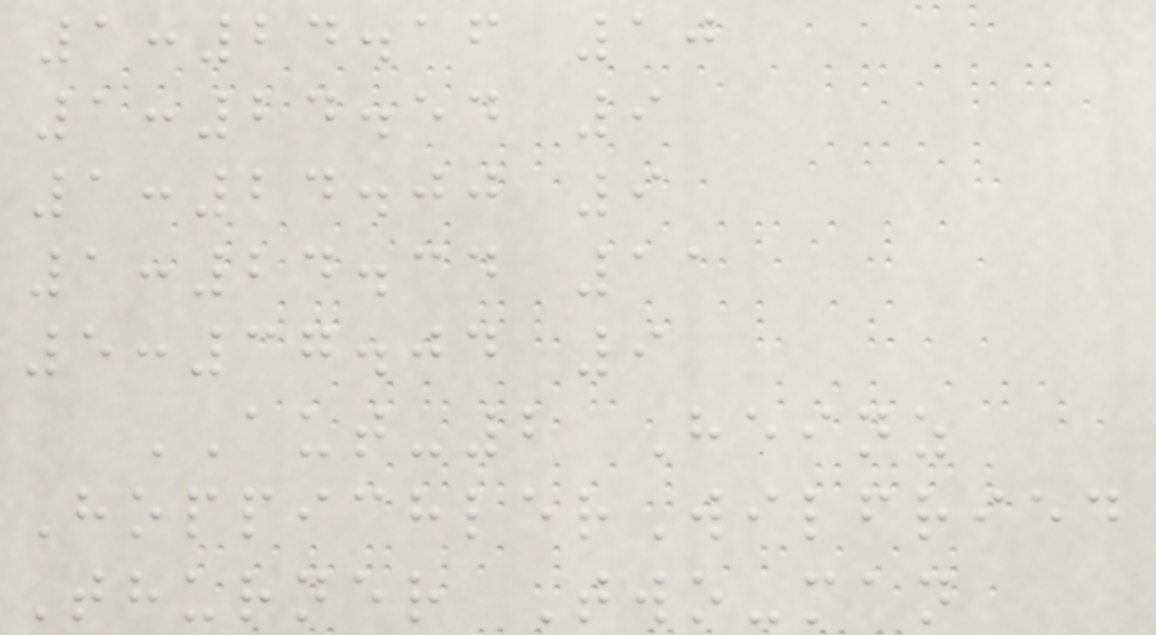1:24.16 10
1:24.54 9
1:24.00 9
1:24.34 11
5:37.04 9
AUT-2 Heinz
HoppichlerWilfried
Thurner Two-man
